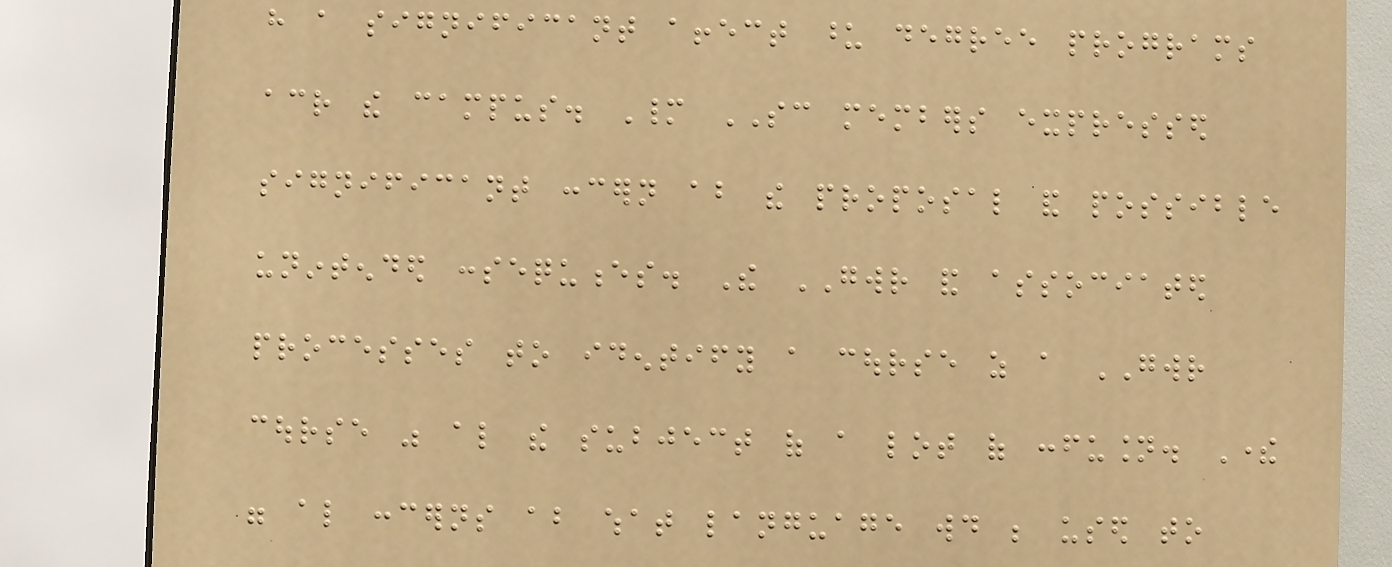have a significant affect upon degree programs
across the campus. Many SC members expressed
significant concern about the proposal and possible
unintended consequences. The GWR and associated
processes to identify a course as a GWR
course was also the subject of a lot of confusion. There
were also concerns about what language would be used to
